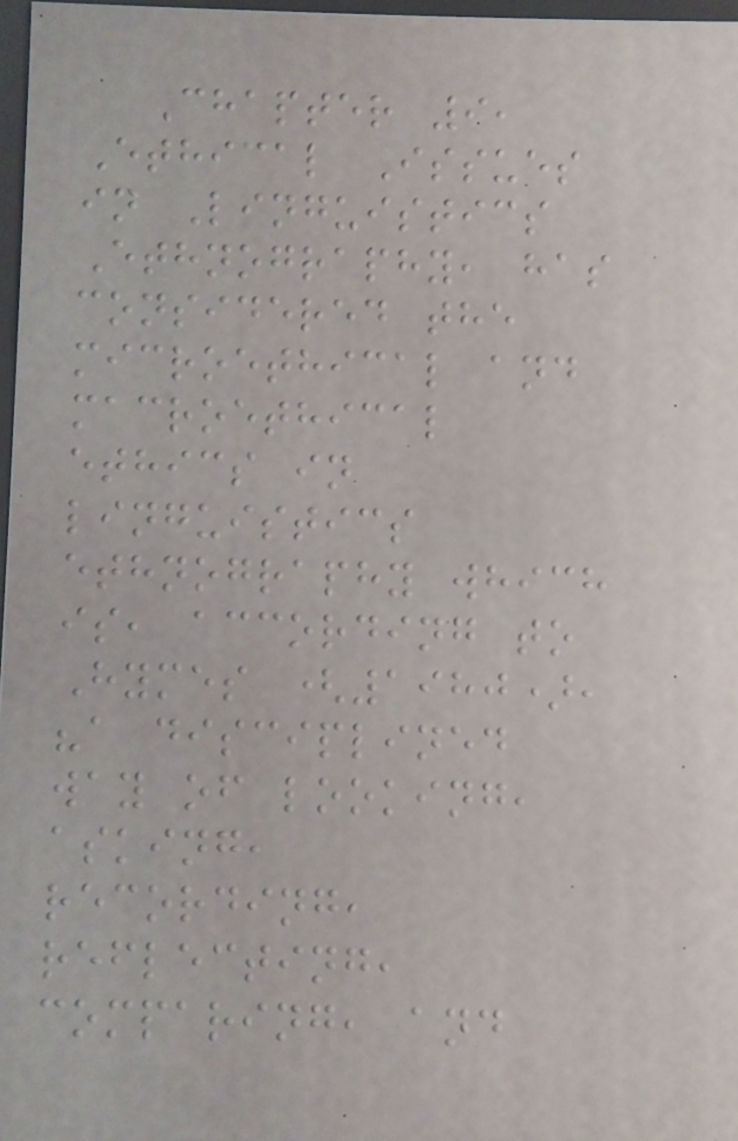Chapter 9,
Ethical Issues
in Linguistics
Ethnography, has
considered the
microethical and
macroethical
ethics in
linguistics
ethnography which
is, according to
Hymes (1980),
"a disciplined
way of looking,
asking,
recording,
reflecting,
comparing, and
